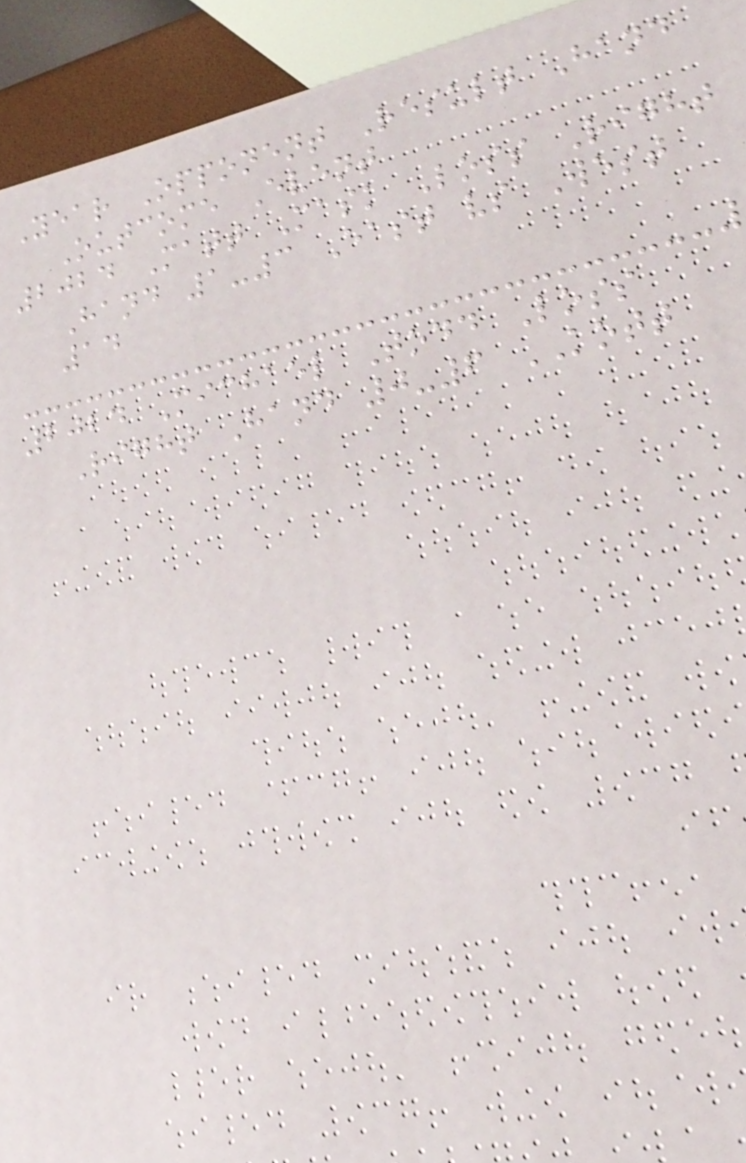Year Opponent Result Hand
Outcome Event
2024 Matt Mask Loss Right
Hand 1-3 East vs West
14
2024 Michael Todd Loss
Right Hand 0-6 KOTT
